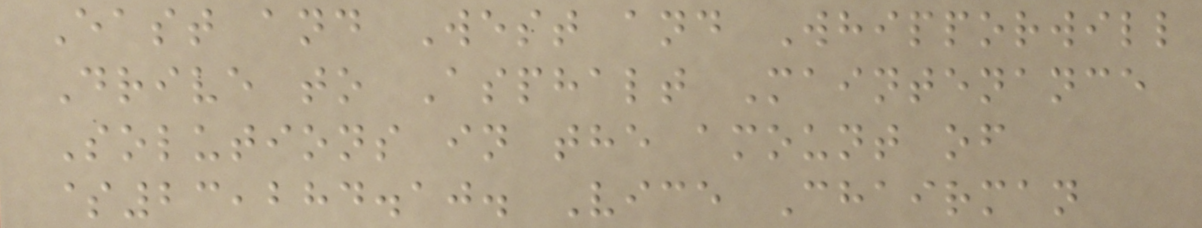East and West and Whipporwill
Drive to Asphalt Maintenance
Solutions in the amount of
$23,284.10. Vice Chairman
